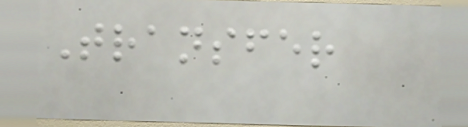Transfer
